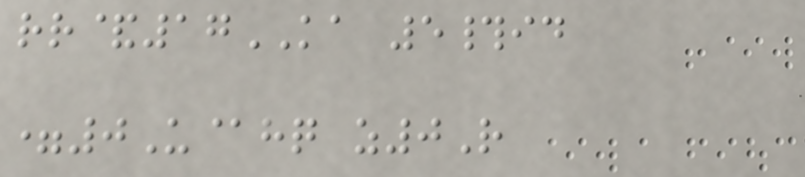rr&17KA 5#id
=0U@hq z0R
